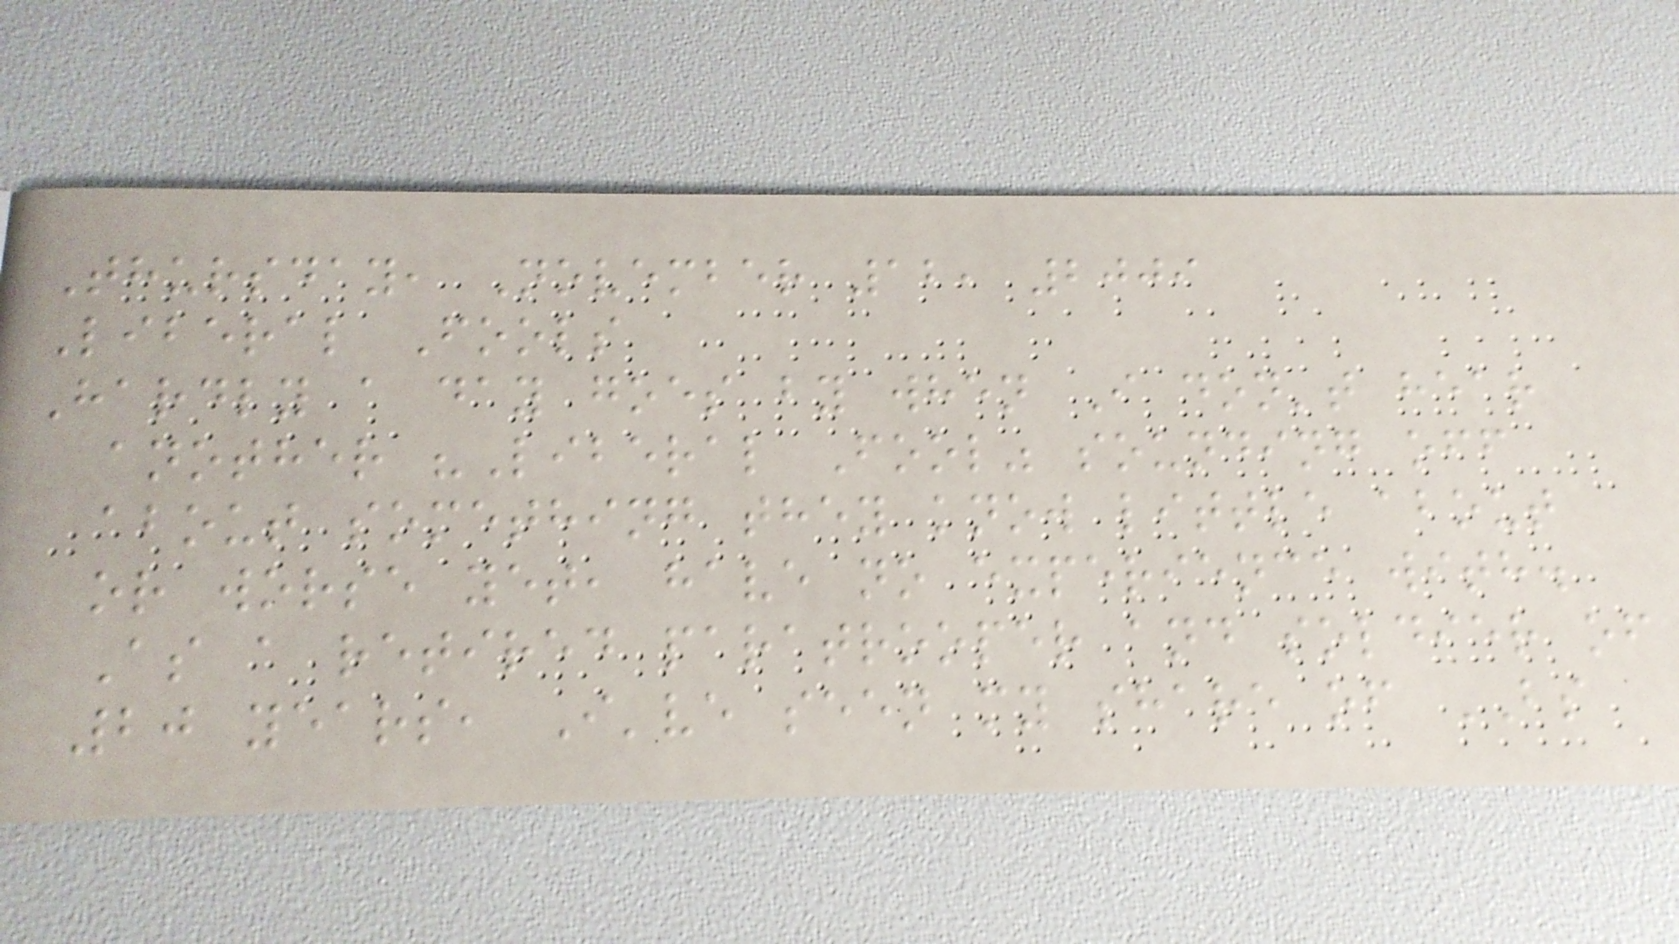Thursday, November 12, 2009
Liberal Fools
Hardly a day goes by when I don't hear
another "Liberal Fool" sounding off
about something they know little about
or worse yet, have no experience with.
As a retired paratrooper and soldier of
20 years, I've seen my share of BS
